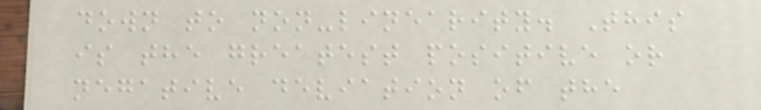down to non-linearity. This
is the greatest positive or
negative deviation of the
